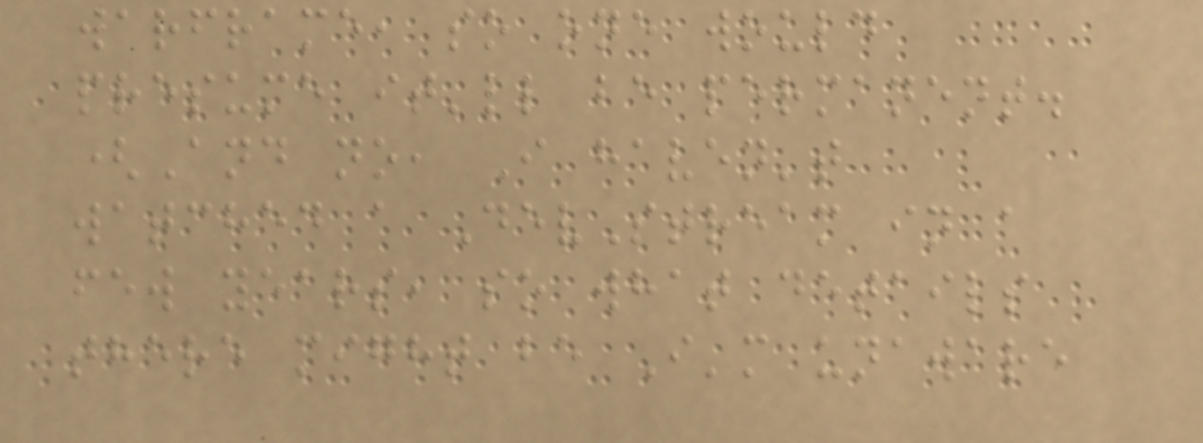warframe, so one would
presume it'll be permanent.
(And no, I haven't
watched a DevStream in a
few years, so what details
there might be I'm unaware
